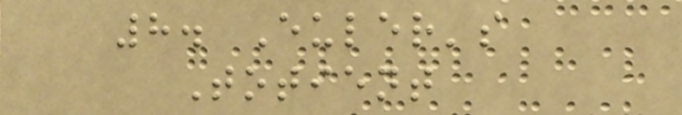8. Euler's
Totient
